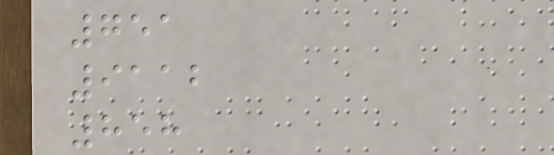751
9112
858
